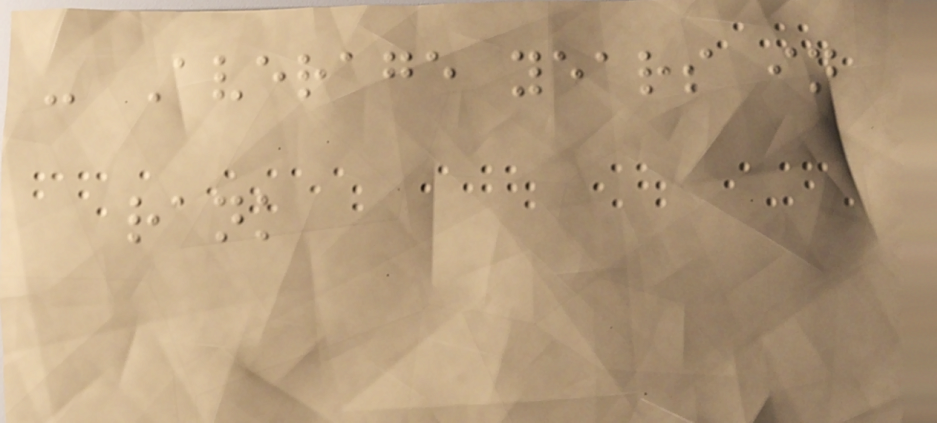- Average years in
rank
